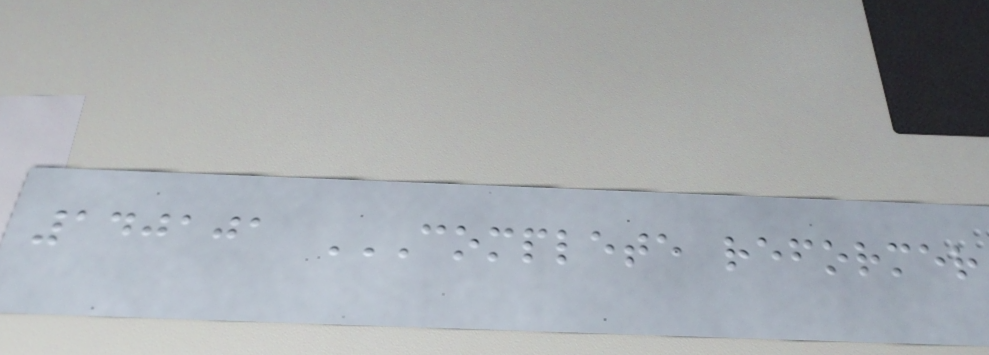140101 COMPLETE REFORMER
